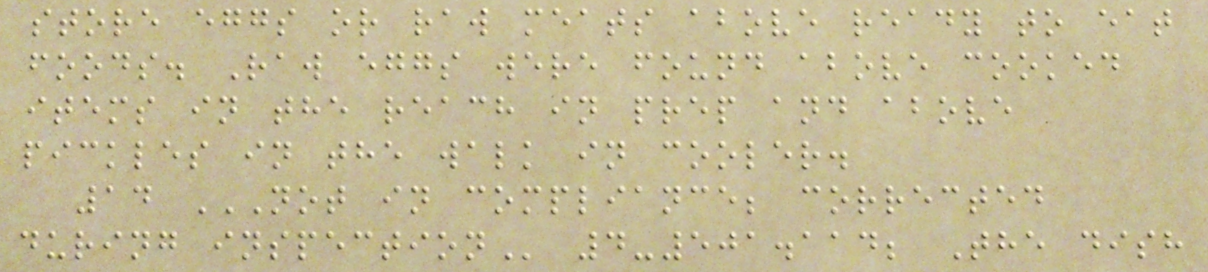store eggs or raw meats above ready to eat
foods. Raw eggs were found above cooked
items in the reach in prep and above
pickles in the walk in cooler.
14 NOT IN COMPLIANCE; CORRECTED
DURING INSPECTION 4-501.114; The dish
